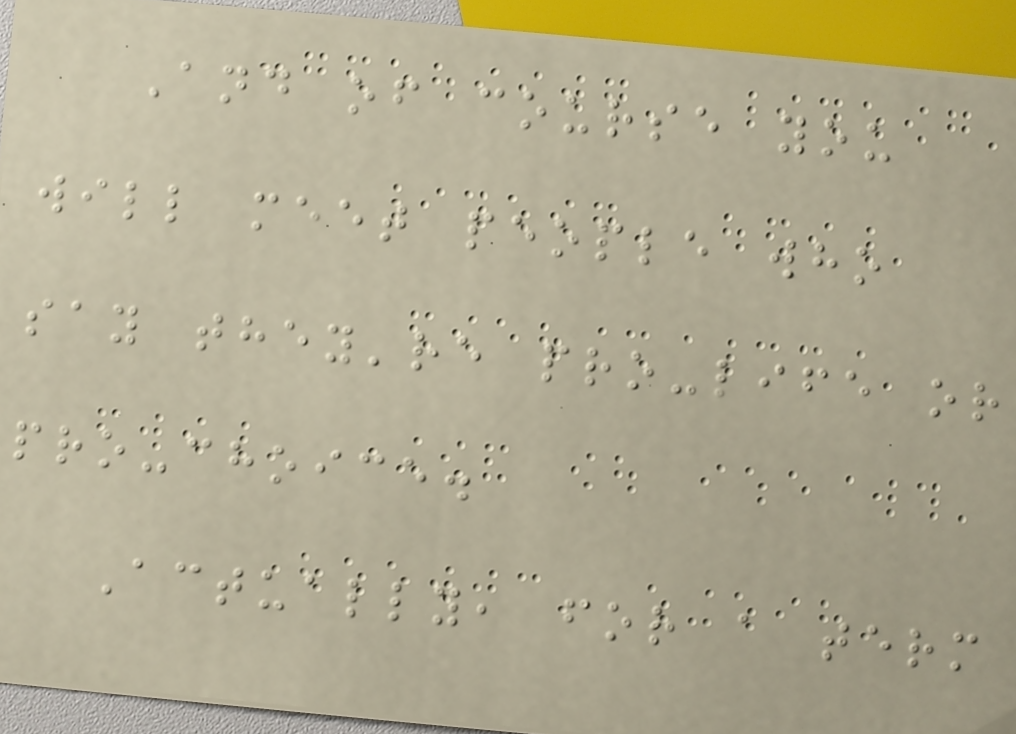And of course you
will meet people who
say they're pro-life or
pro-choice.
Actually, for a term
